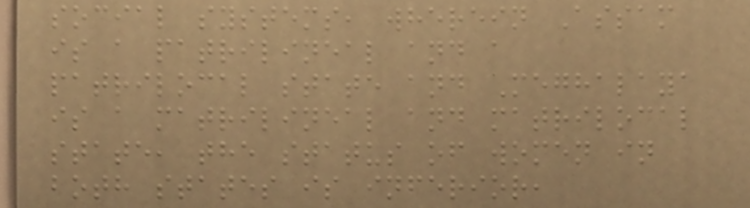social systems, wherein Assam
is a patrilineal and a
patrilocal state and Meghalaya
is a matrilineal and matrilocal
state, the status of women in
both states is inferior,
